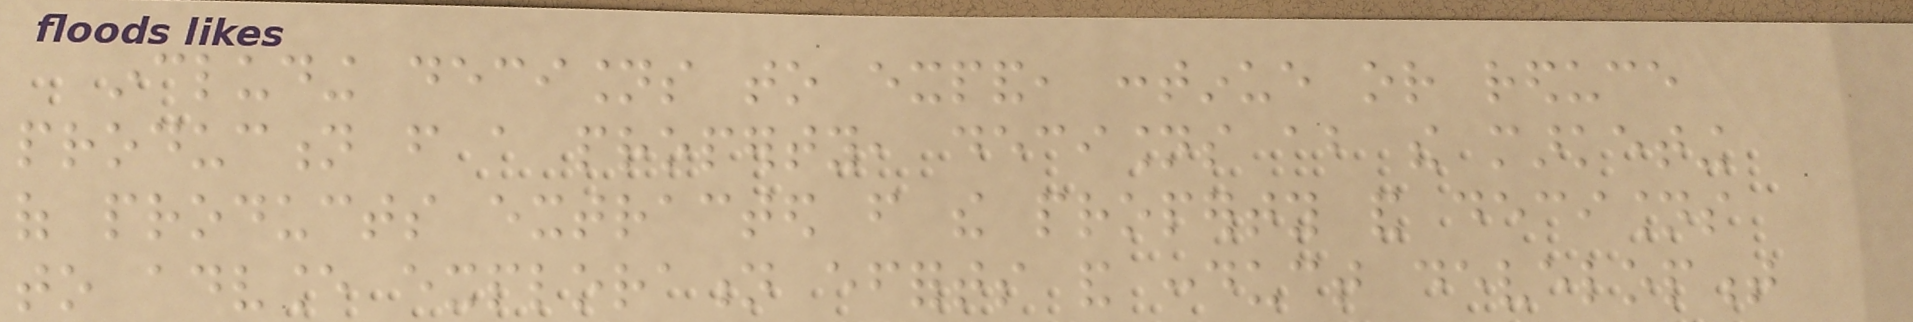including decisions to expand, continue or reduce
production from a property, decisions about the marketing
of products extracted from the property and decisions
to advance exploration efforts and conduct development
